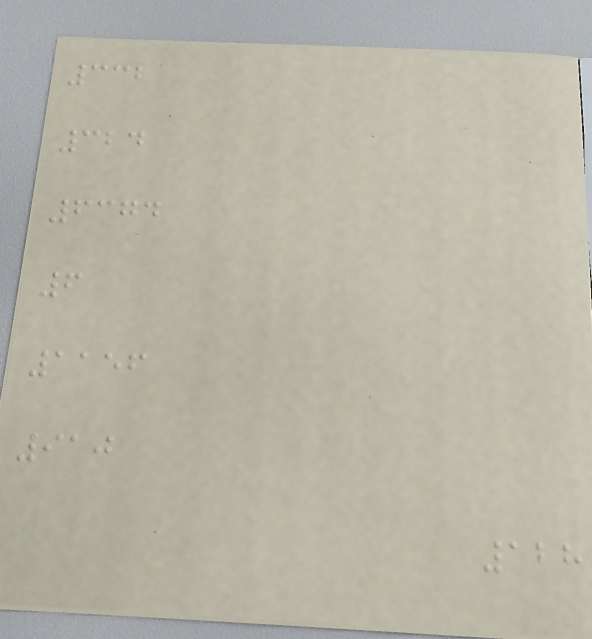332
324
6374
6
1156
910
128
